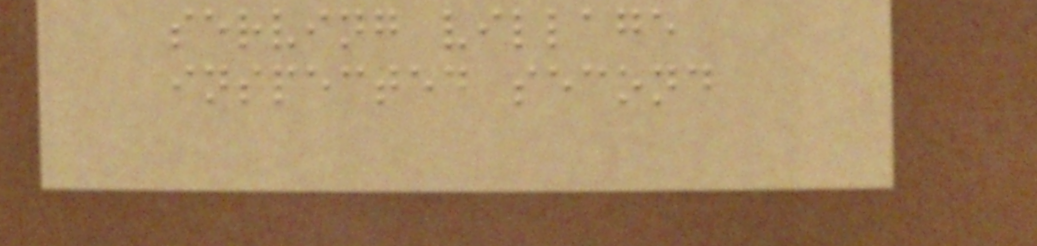serving village
inspected second
